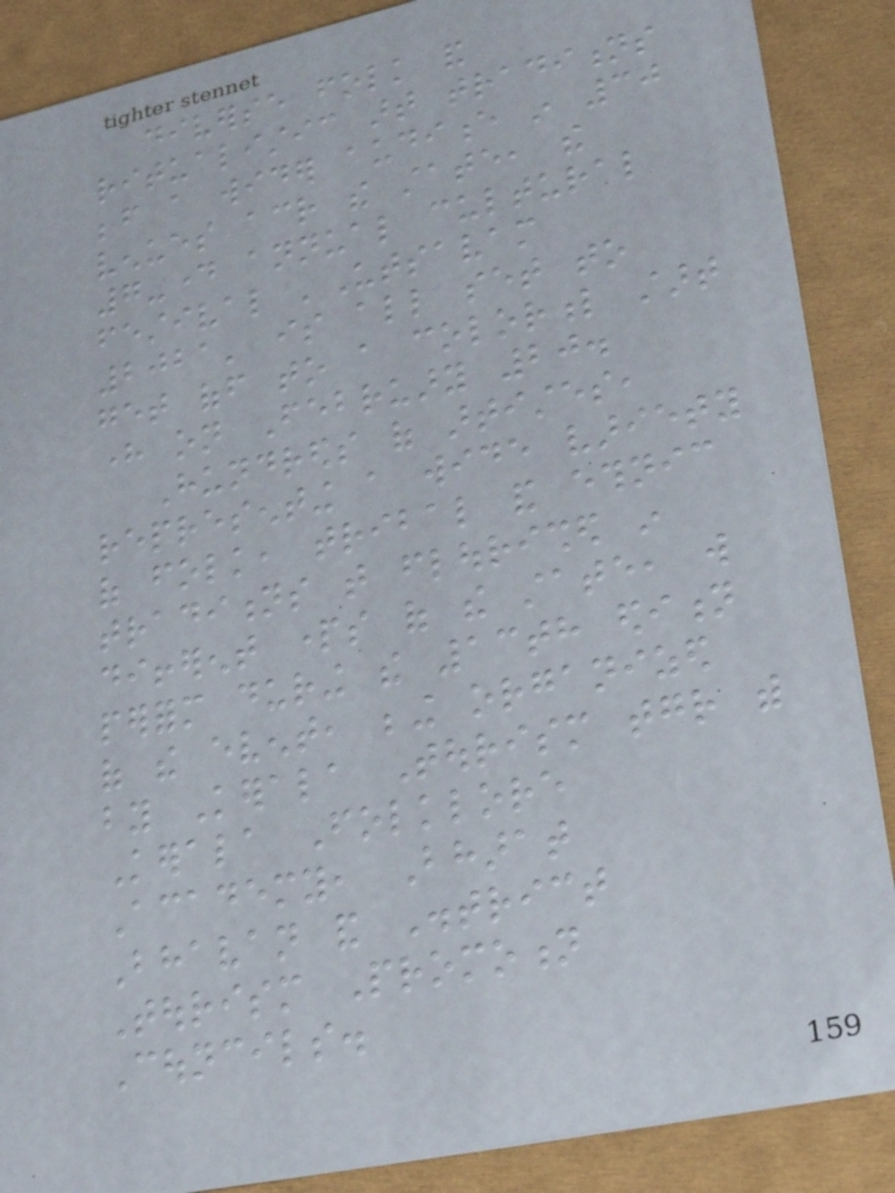diverse folk and
ritualistic art traditions
before a wider audience in 30
venues across the state, the
7-day annual cultural
festival 'Utsavam
2021' is all set to
get off to a colorful start
here on February 20.
Hundreds of artistes,
representing a wide variety
of folk, tribal and ethnic
traditions that flourished in
different parts of the state, will
perform during the 13th edition
of the event, being organized
by Kerala Tourism together with
Kerala Folklore
Academy, Bharat
Bhavan and District
Tourism Promotion
Councils.
